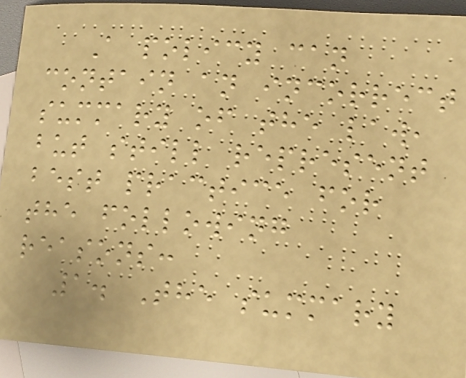A policy can
contain an incorrect
summary of the law,
but still represent
best practice for
the following
reasons:
1. The summary
